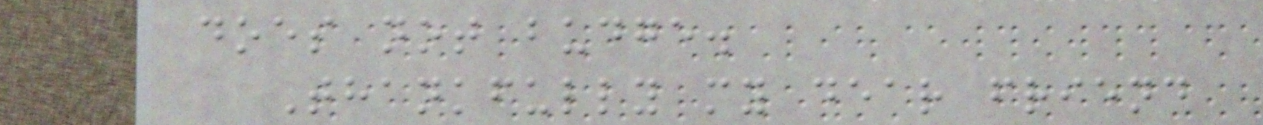does not budge.
Thankfully my dear friend
